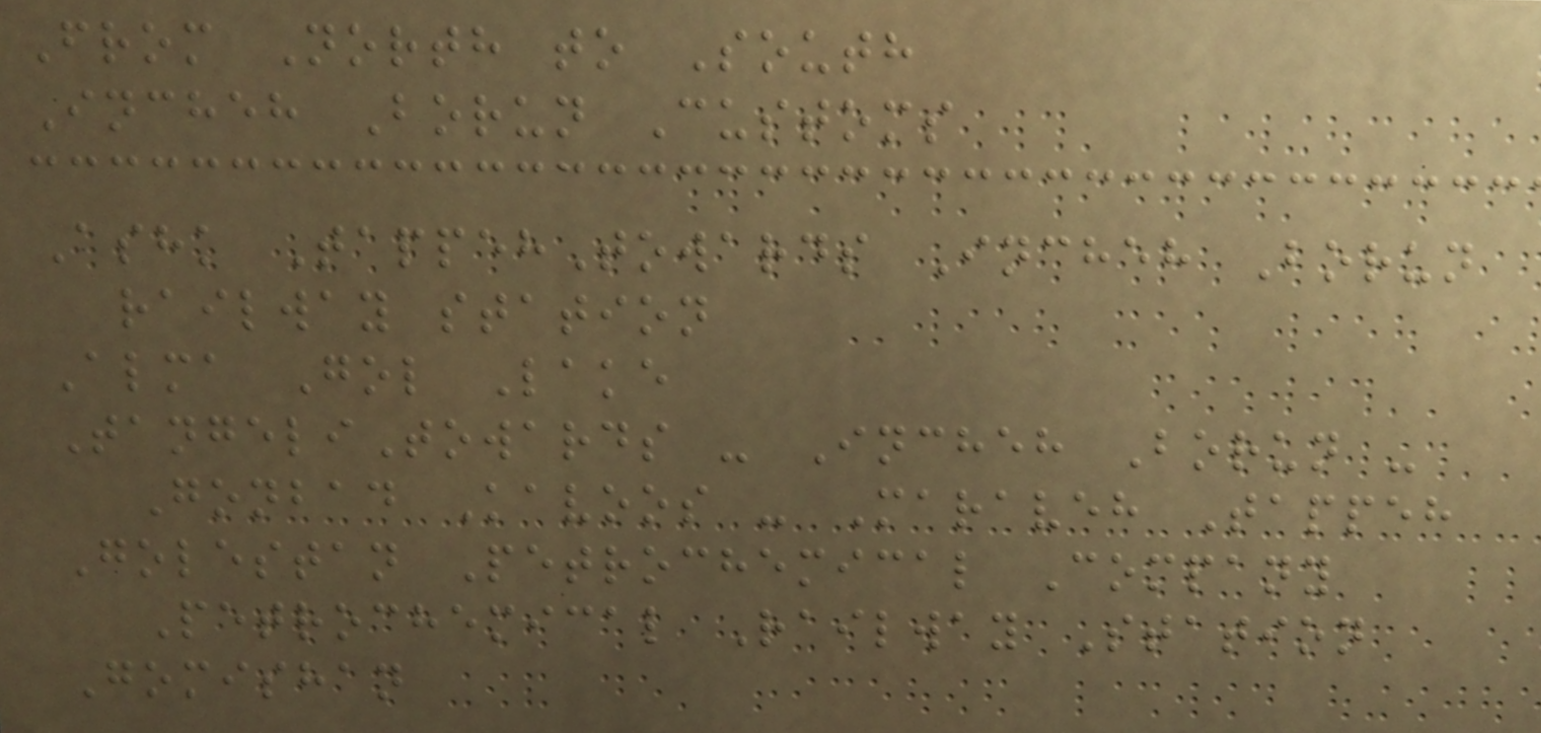From North to South
Incheh Borun Customs
Ashk TappehTowards Incheh Borun
railway station
Alma Gol Lake
TangeliTowards - Incheh Borun -
Gonbad Kavoos - Maraveh Tappeh
Golestan Petrochemical Company
Petrochemical Railway Station
Gomishan
